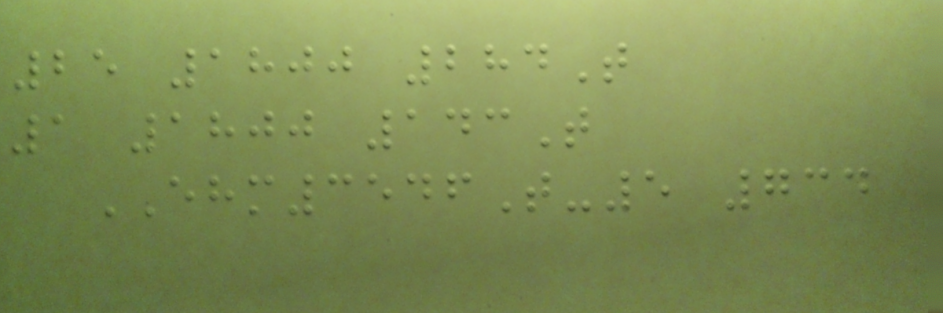25 1800 284T
1 1800 143T
EHM3546T-5 734
